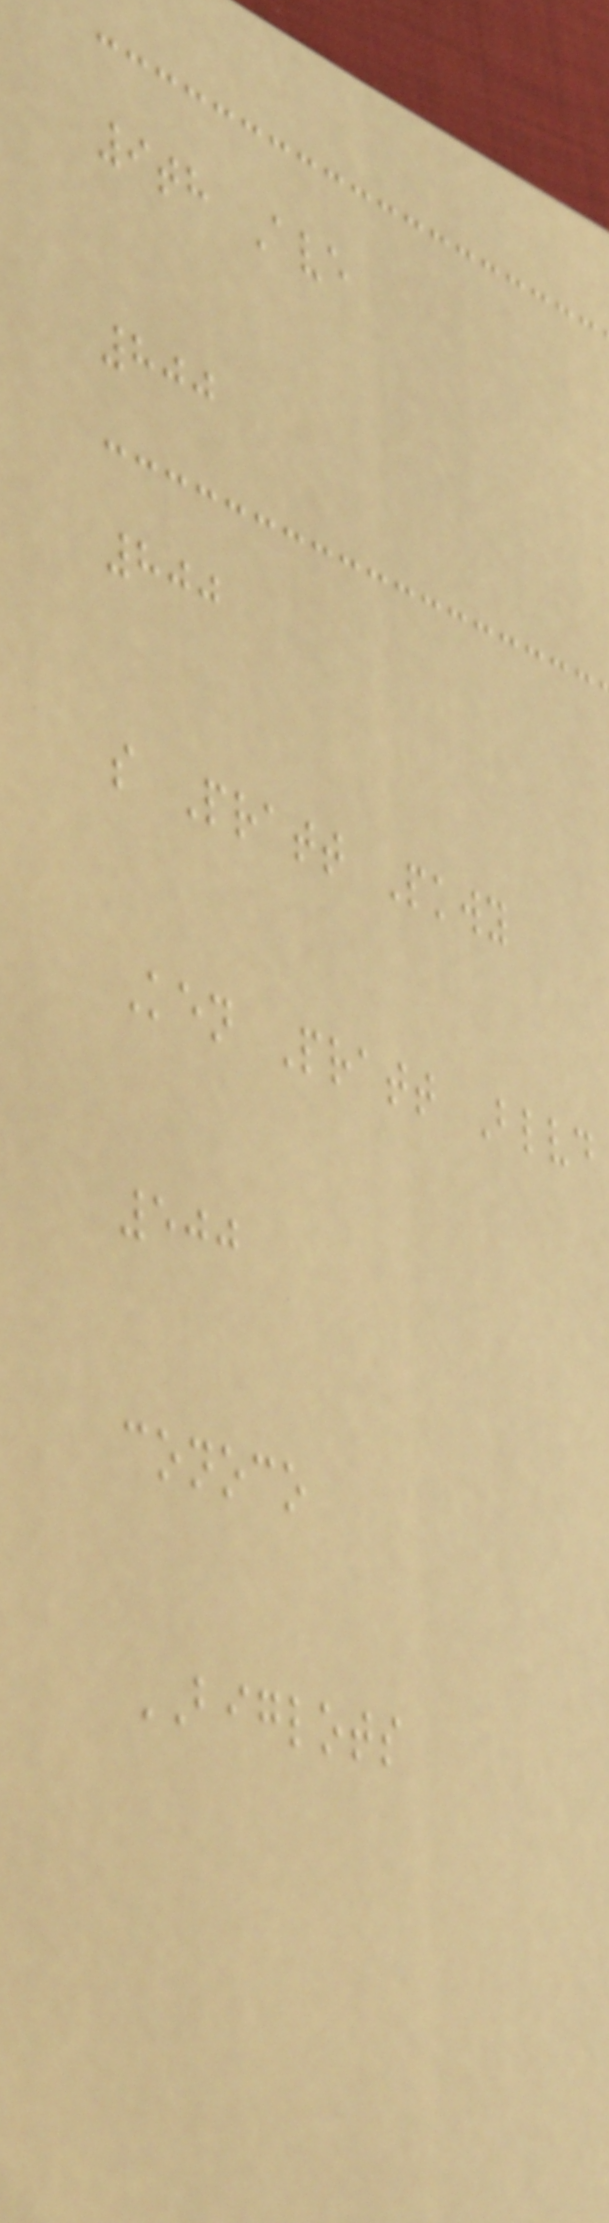9th Ave
800
800
s Pratt Pkwy
Ken Pratt Blvd
500
conoco
BIGLOTS
